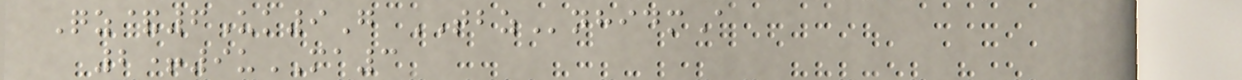Qz&6Uk9G TBZnhidmA
2+9uMA3
